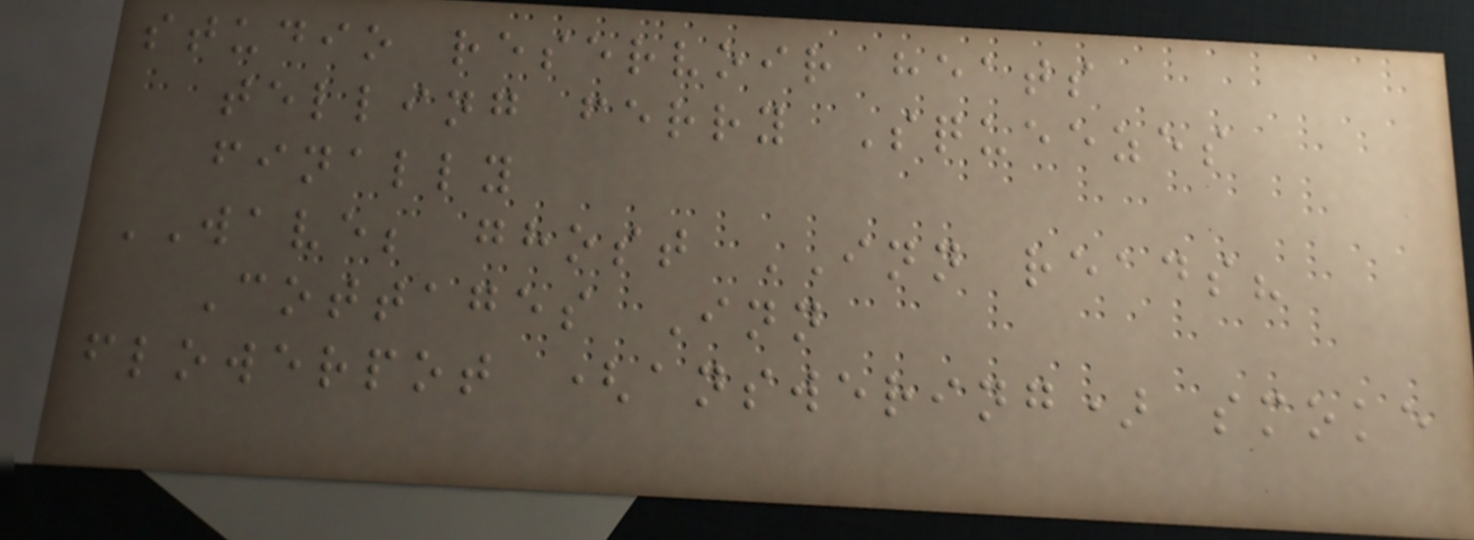studio reservoir heats
telling ferry Squeezes
finally
WAVE; ghost INN reads?
Cottages Inn
flowerpot (answering) smoke
